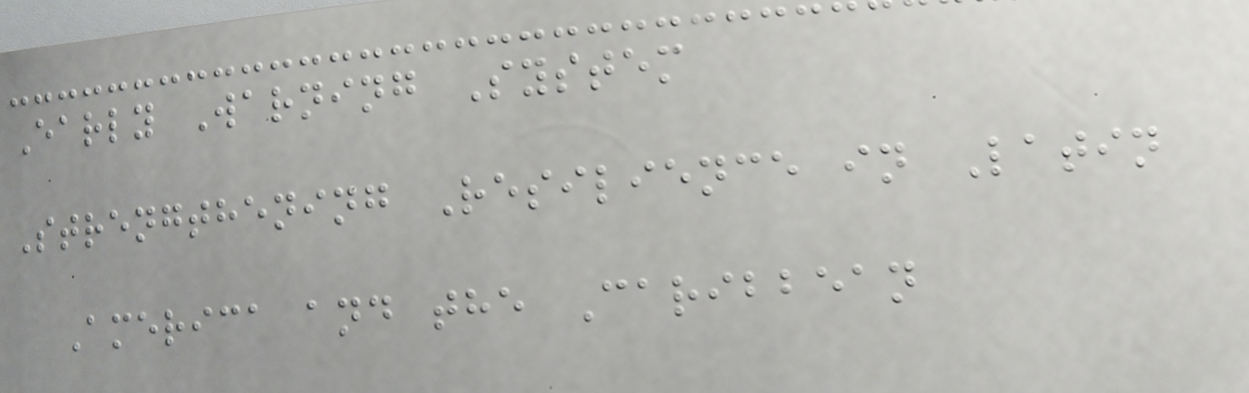Early Warning System
Strengthening Resilience in Latin
America and the Caribbean
